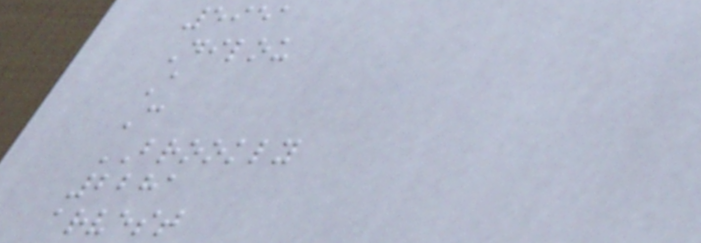5951
Dilou
A
C
BROOKLY
2281
arvest
